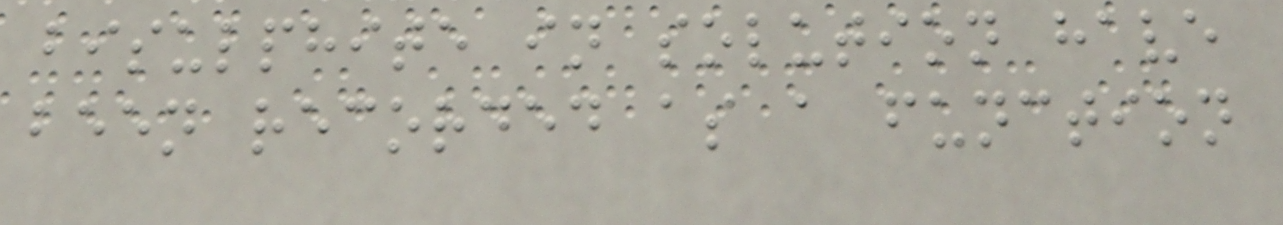bisulphite in solution have
been recorded as a function
